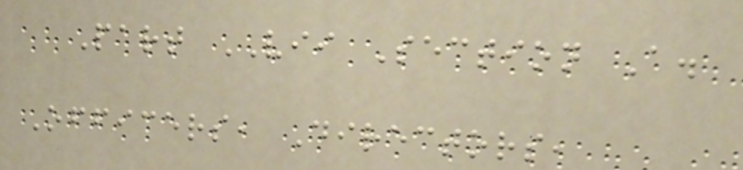Part VII Section A.
Officers, Directors,
